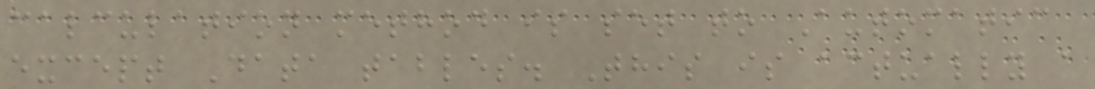calculation method is set to Automatic
except Data tables. This is actually a
